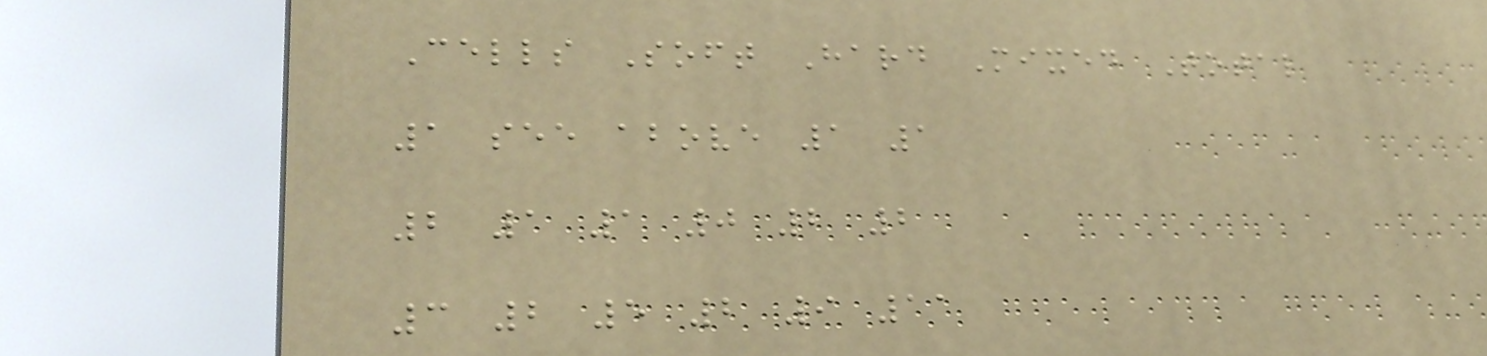Cells Soft Hard Mixed Total
1 see above 1 1
2 1 1 0 2 2
3 2 5 2 9 11
